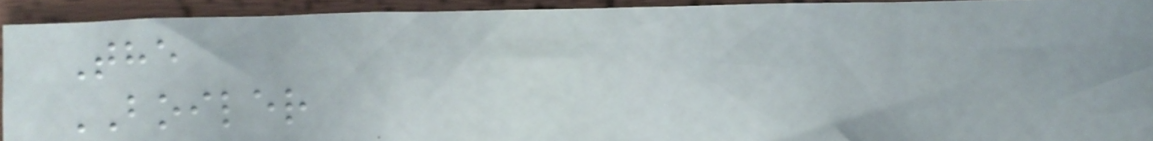The
BOILER
